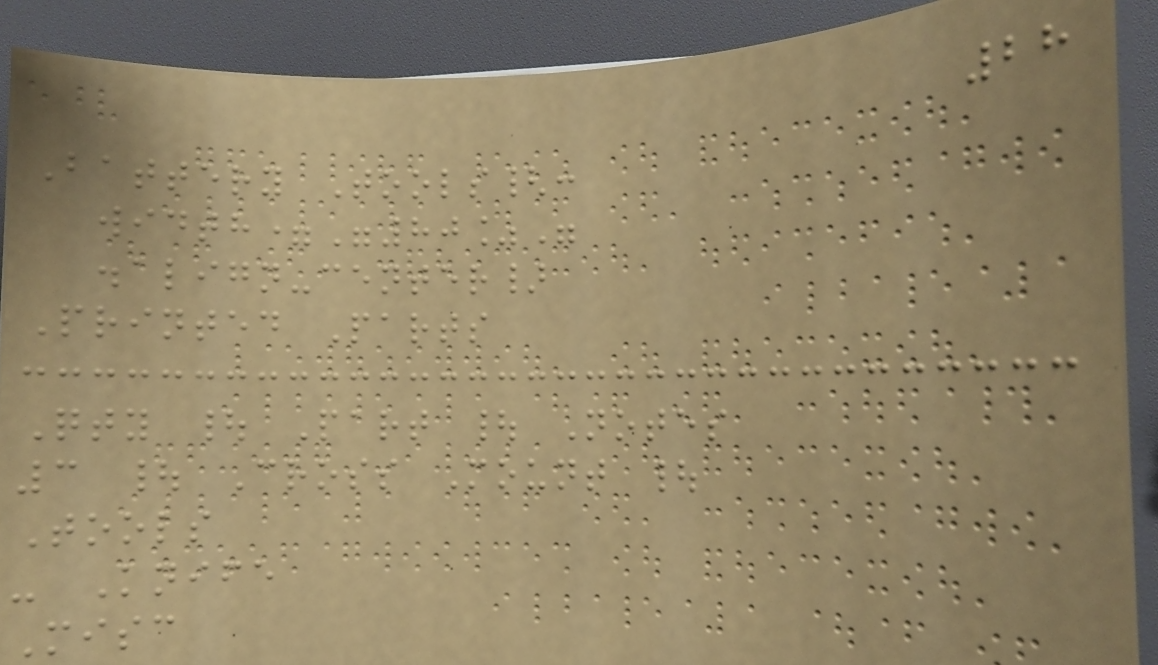28
Battery Tools{:
width="80%"
.align-center}
Printed Parts
Qty | Part | Notes
3 | Cross Mount |
Tools
- Knife
Misc
